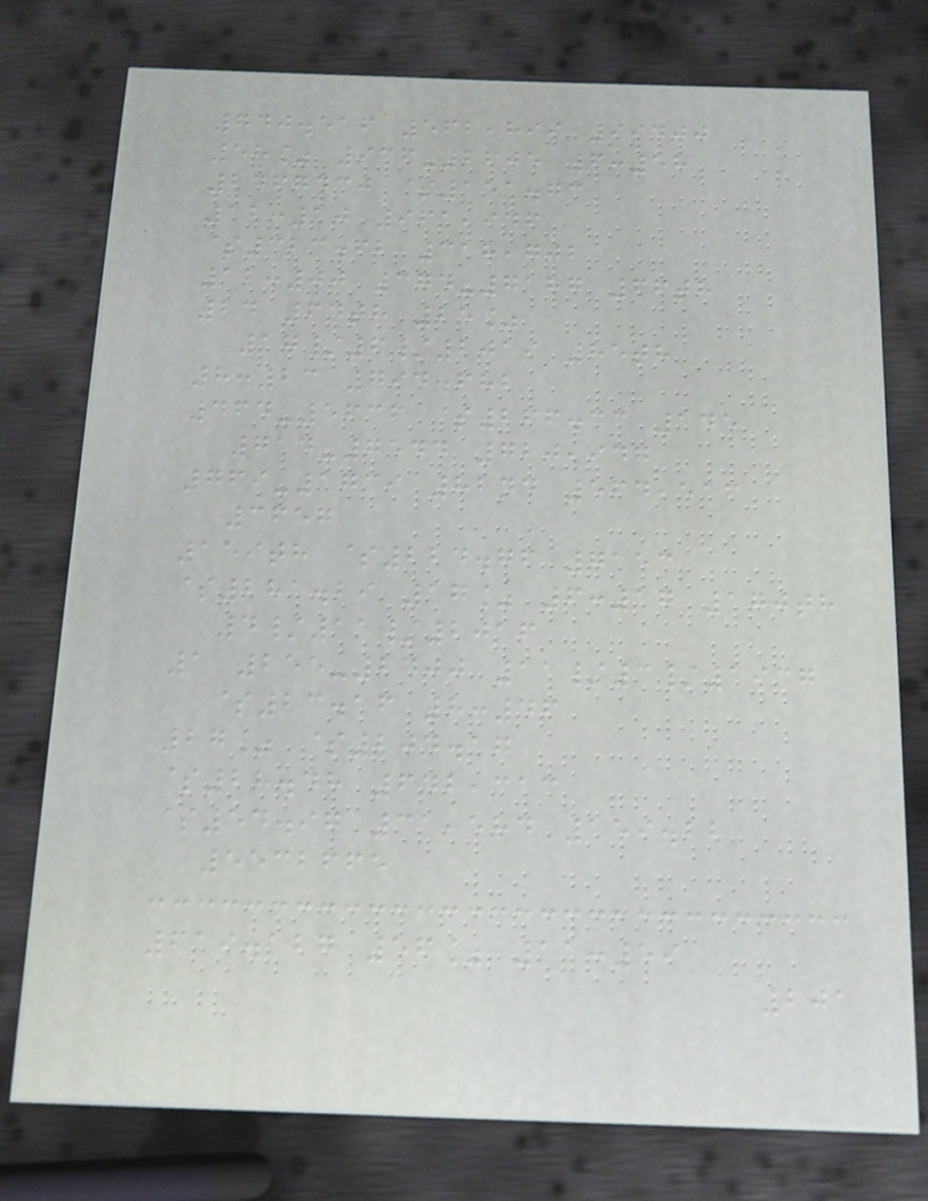740.516 562,899 99400
58% 936-2605 6:58
2467430 $151.73
12:10 961,946
$323.62 318,702
12:00 374-7187 66th
24 64th 25%
17/6/2019 85th
8:23 794.682
464-5636 $266.33 145
714-7544 720,947
769-1739 82nd 564,516
3657
159th $224.76 7153
$281.29 17% 6:17 170th
4/11/2016
1 255-2400 11/3/1937
$23.16 8:46
27% $204.17
$28.48 642,313
$54.97 31,584 159.22
5532665
619.127 56% 11:59
201
